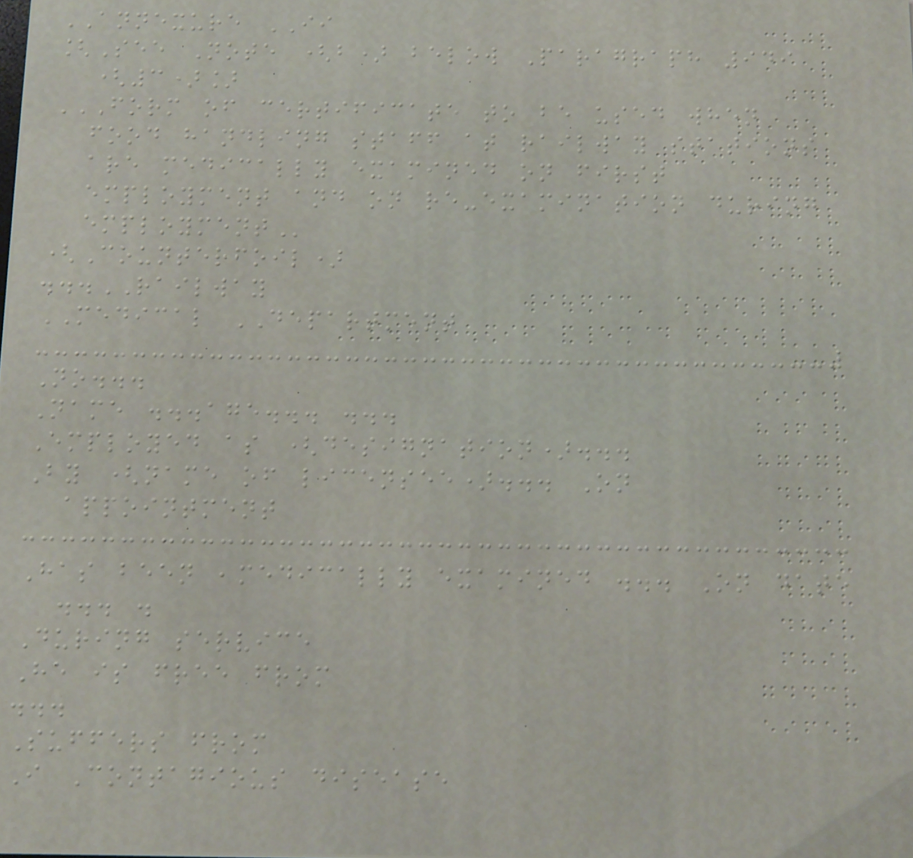ANNEXURE II
[See Note (b) below Paragraph 949
(3)]
FORM OF CERTIFICATE TO BE USED WHEN
FOOD HANDLING STAFF AT RAILWAY STATIONS
ARE MEDICALLY EXAMINED ON FIRST
EMPLOYMENT AND ON RE-EXAMINATION DURING
EMPLOYMENT
(Counterfoil)
...RAILWAY
MEDICAL DEPARTMENT
No...
Name ...age... ...
Employed as (designation)...
By (name of licensee)... On
appointment
Has been ,medically examined ... On date
... .
During service
He is free from
...
Suffers from
I Contagious disease
